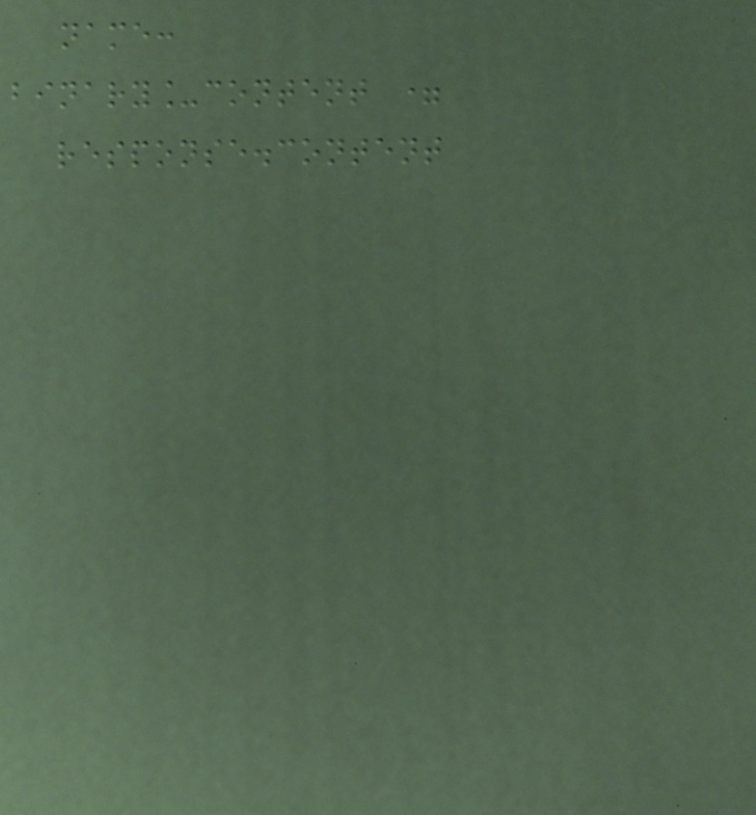name:
binary_content =
response.content
